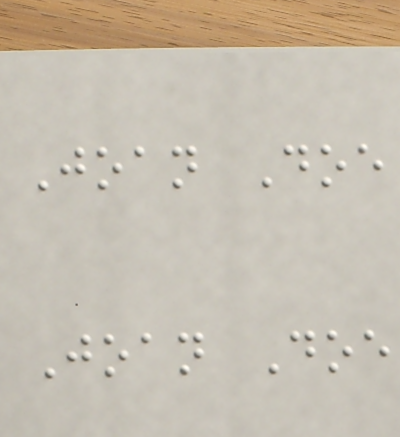Joan Doe
Joan Doe
